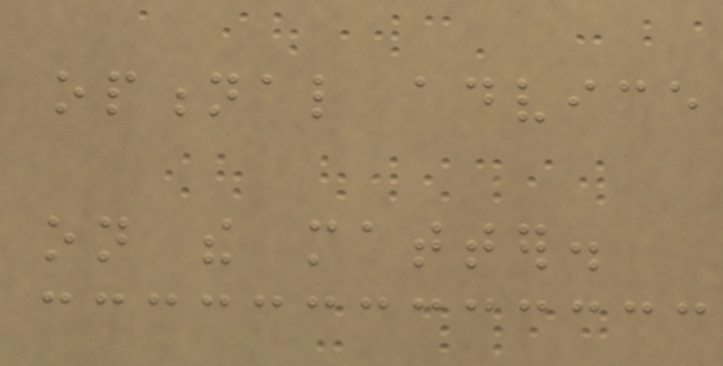optional advice
on the matter.
